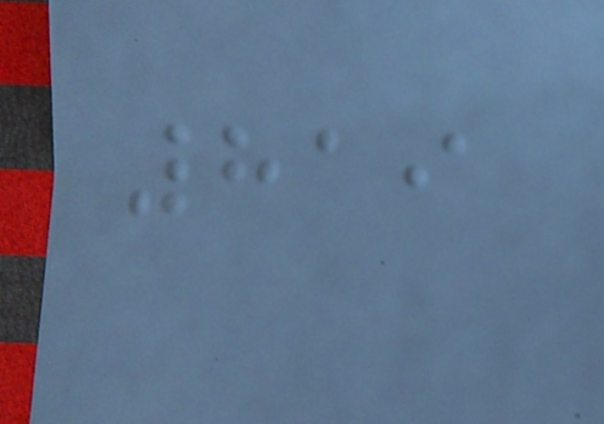819
